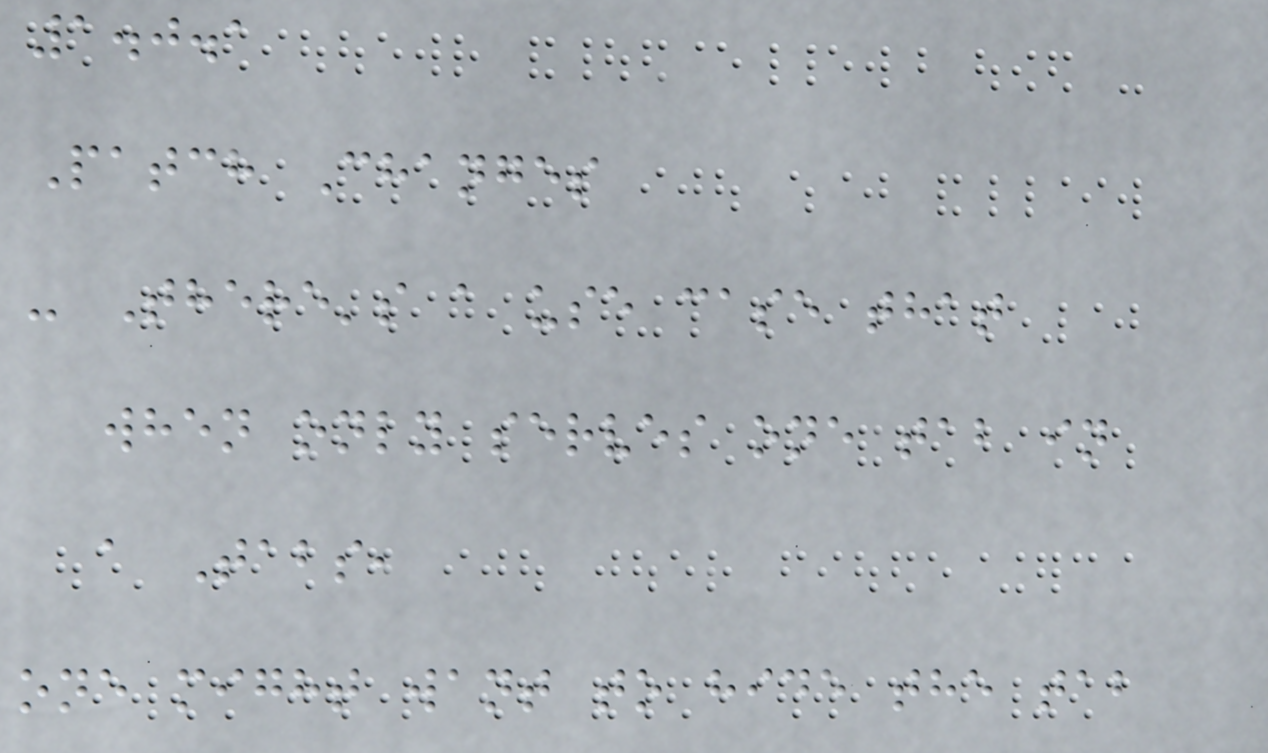1.0.1
Patch Changes
- There's a use case that
when only serves one tab in
a Tabs,
one might want to hide the tab
